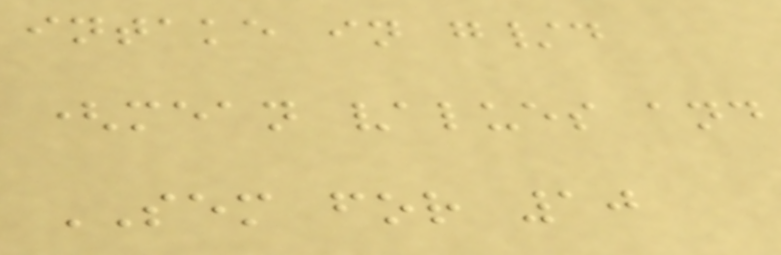intake in g/d
(mean values and
SEM for 10
